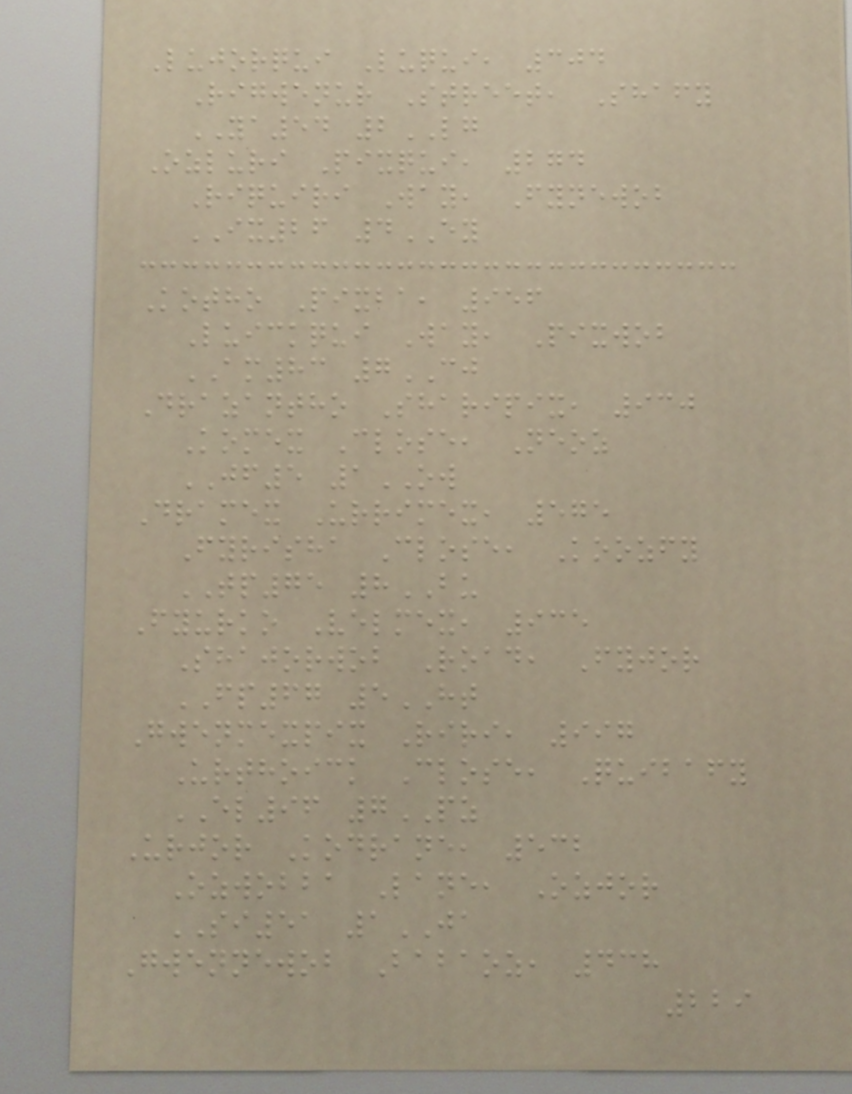Lujorqui Luqui, 304
Rigwenur Street, Shafy
YA54 2LG
Ozluri Pixqui, 274
Riquiri Way, Fynewob
IX26 4EY
Kotho Pixba, 956
Luickqui Way, Pixwob
AM83 7CJ
Drazantho Sharipix, 930
Komex Close, Neoz
JF5 1OW
Dramex Urrimex, 575
Fyrisha Close, Koozfy
TP75 8BU
Fyurko Velmex, 935
Shajorwob Road, Fyjor
FP67 5HT
Gwenmexpix Riri, 997
Urthoick Close, Quibafy
EL96 7PZ
Urjor Kodrane, 532
Ozwobba Lane, Ozjor
SI51 1JA
Gwennewob Babaoz, 438
229
